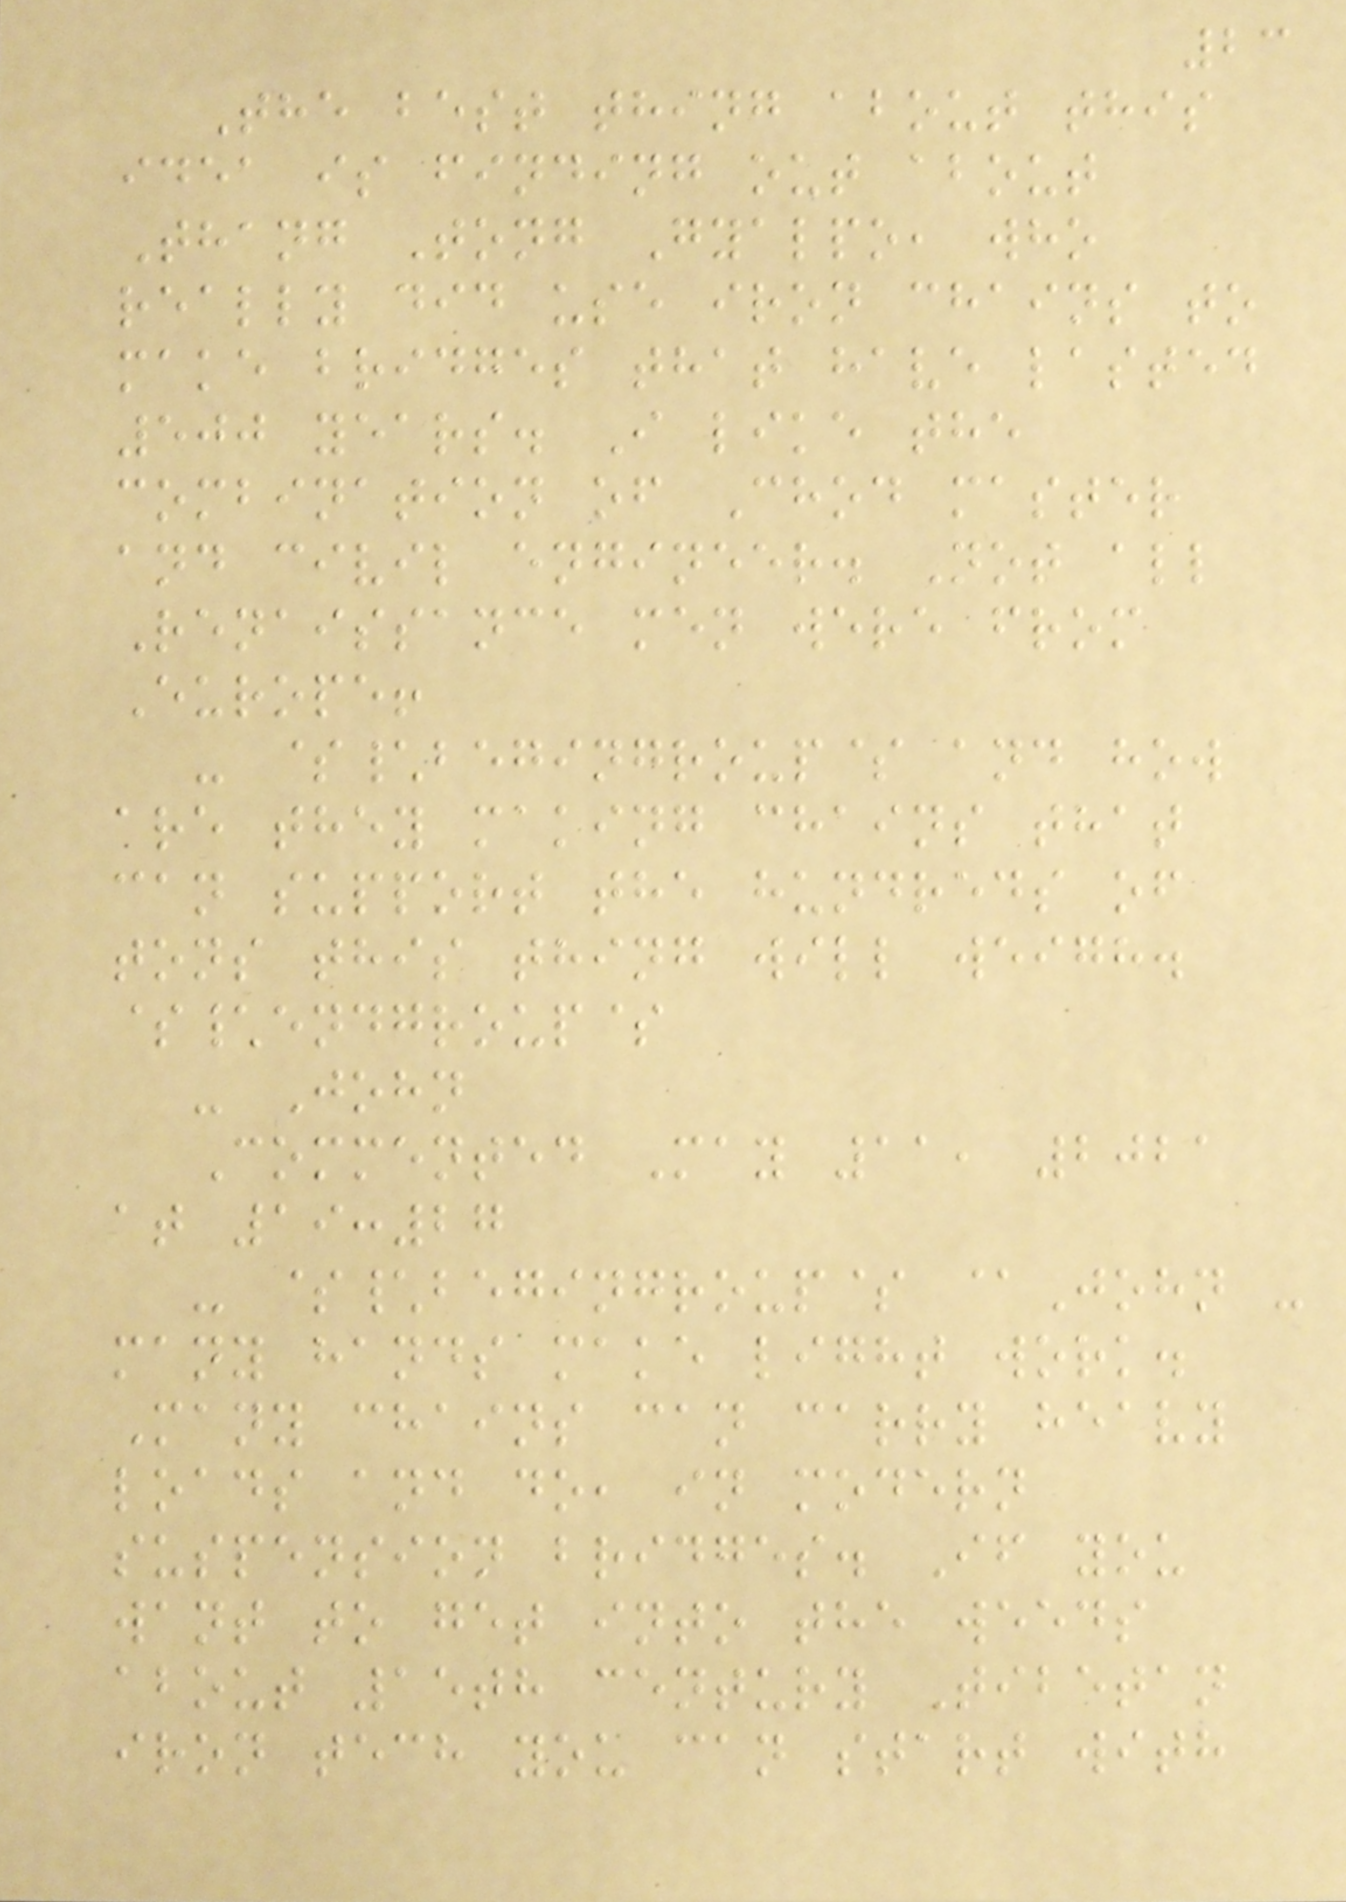23
The best thing about this
idea is finding out about
Thang Tong Gyalpo, who
really did use iron chains to
make bridges that have lasted
500 years. I like the
combination of Chod master
and civil engineer. Not all
Renaissance men were from
Europe!
- $\begingroup$ and how
are they making chains that
can support the hundreds of
tons this thing will weigh.
$\endgroup$
- John
Commented May 11, 2021
at 19:27
- $\begingroup$ @John -
many hands make light work.
Many chains can carry heavy
loads and do, in modern
suspension bridges. If you
want to get into the weeds
about 15th century Tibetan
iron tech you can start with
